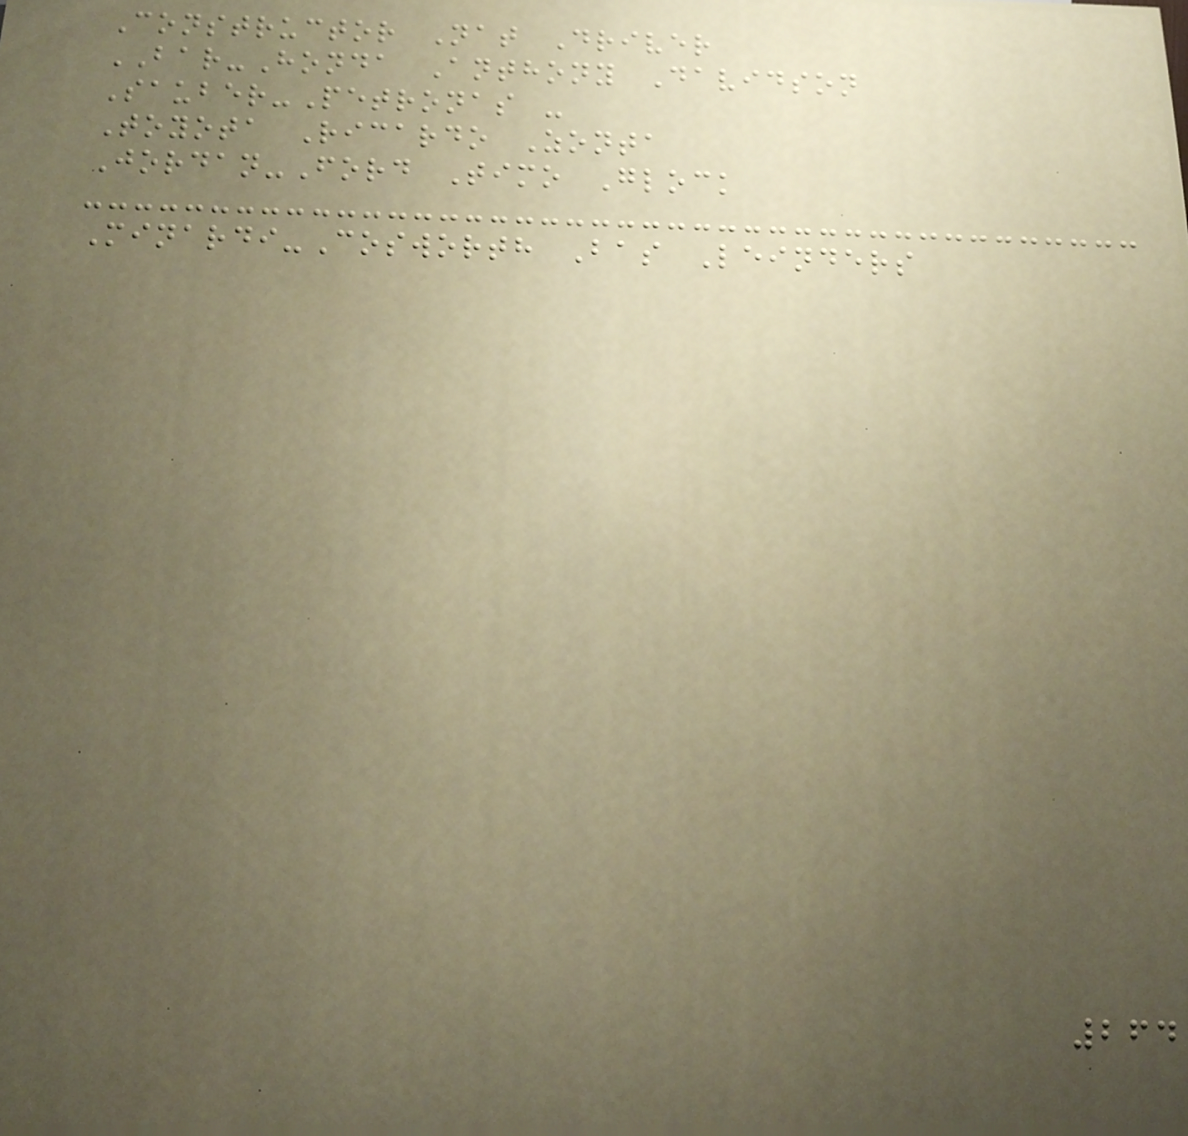Constructor Nat Driver
BAR-Honda Anthony Davidson
Sauber-Petronas -
Toyota Ricardo Zonta
Jordan-Ford Timo Glock
Minardi-Cosworth Bas Leinders
264
